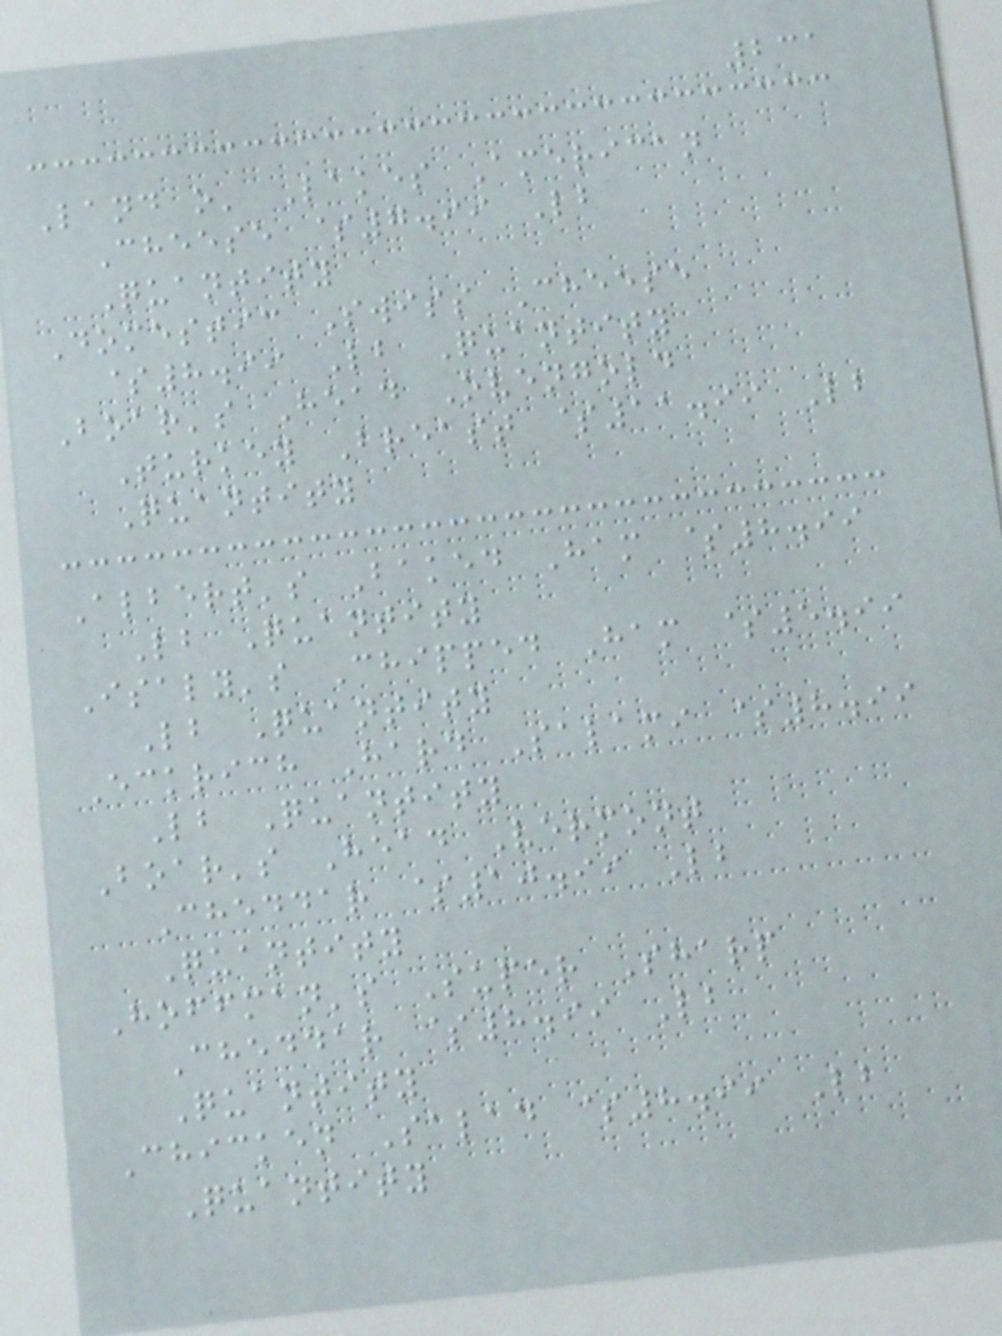231
Land o' Lakes American
Cheese $7.99 Lb
Quantity
Domestic Swiss Cheese
$8.99 Lb Quantity
Boar's Head Ovengold
Turkey Breast $11.99 Lb
Quantity
Albert's Baked Ham $8.99
Lb Quantity
Isaly's Chipped Ham $5.99
Lb Quantity
Eckrich Hard Salami $8.99
Lb Quantity
Boar's Head Vermont
Cheddar $10.99 Lb
Quantity
Hoffman's Super Sharp
Cheddar $8.99 Lb
Quantity
Chicken Salad $8.99 Lb
Quantity
